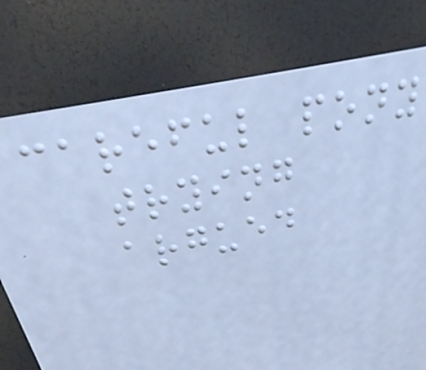careful pony
trying
argued
